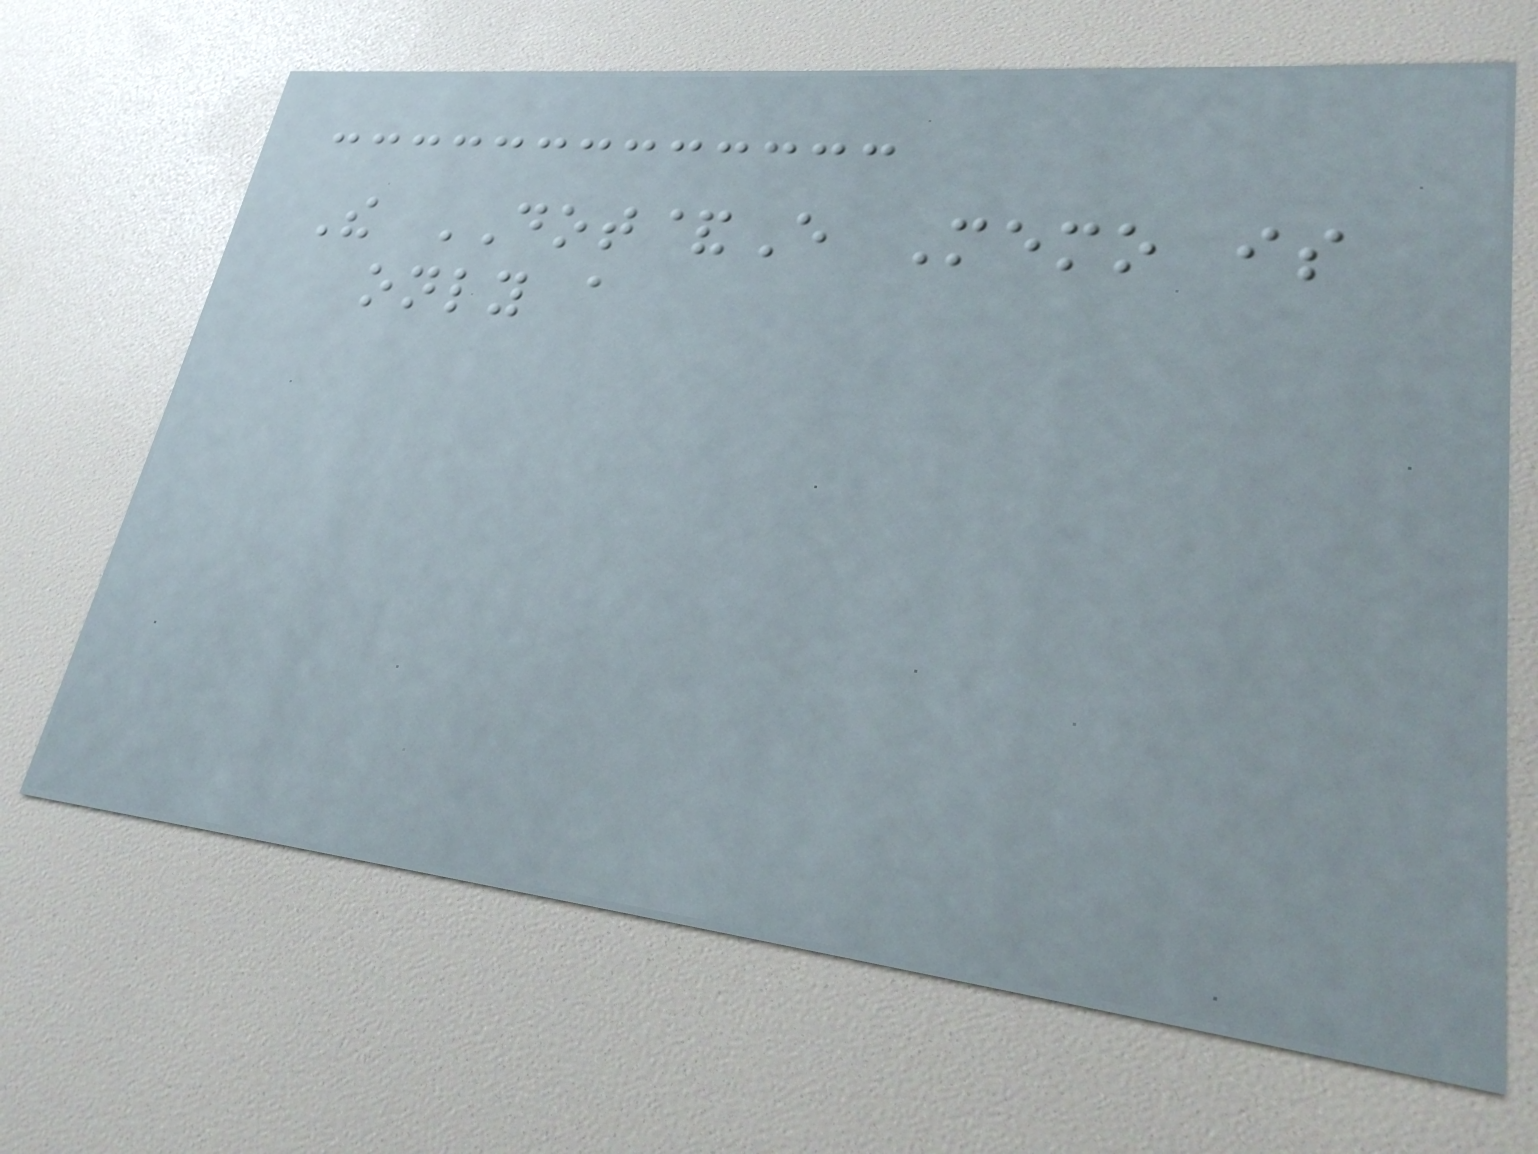The DOT&E Memo is
only a
